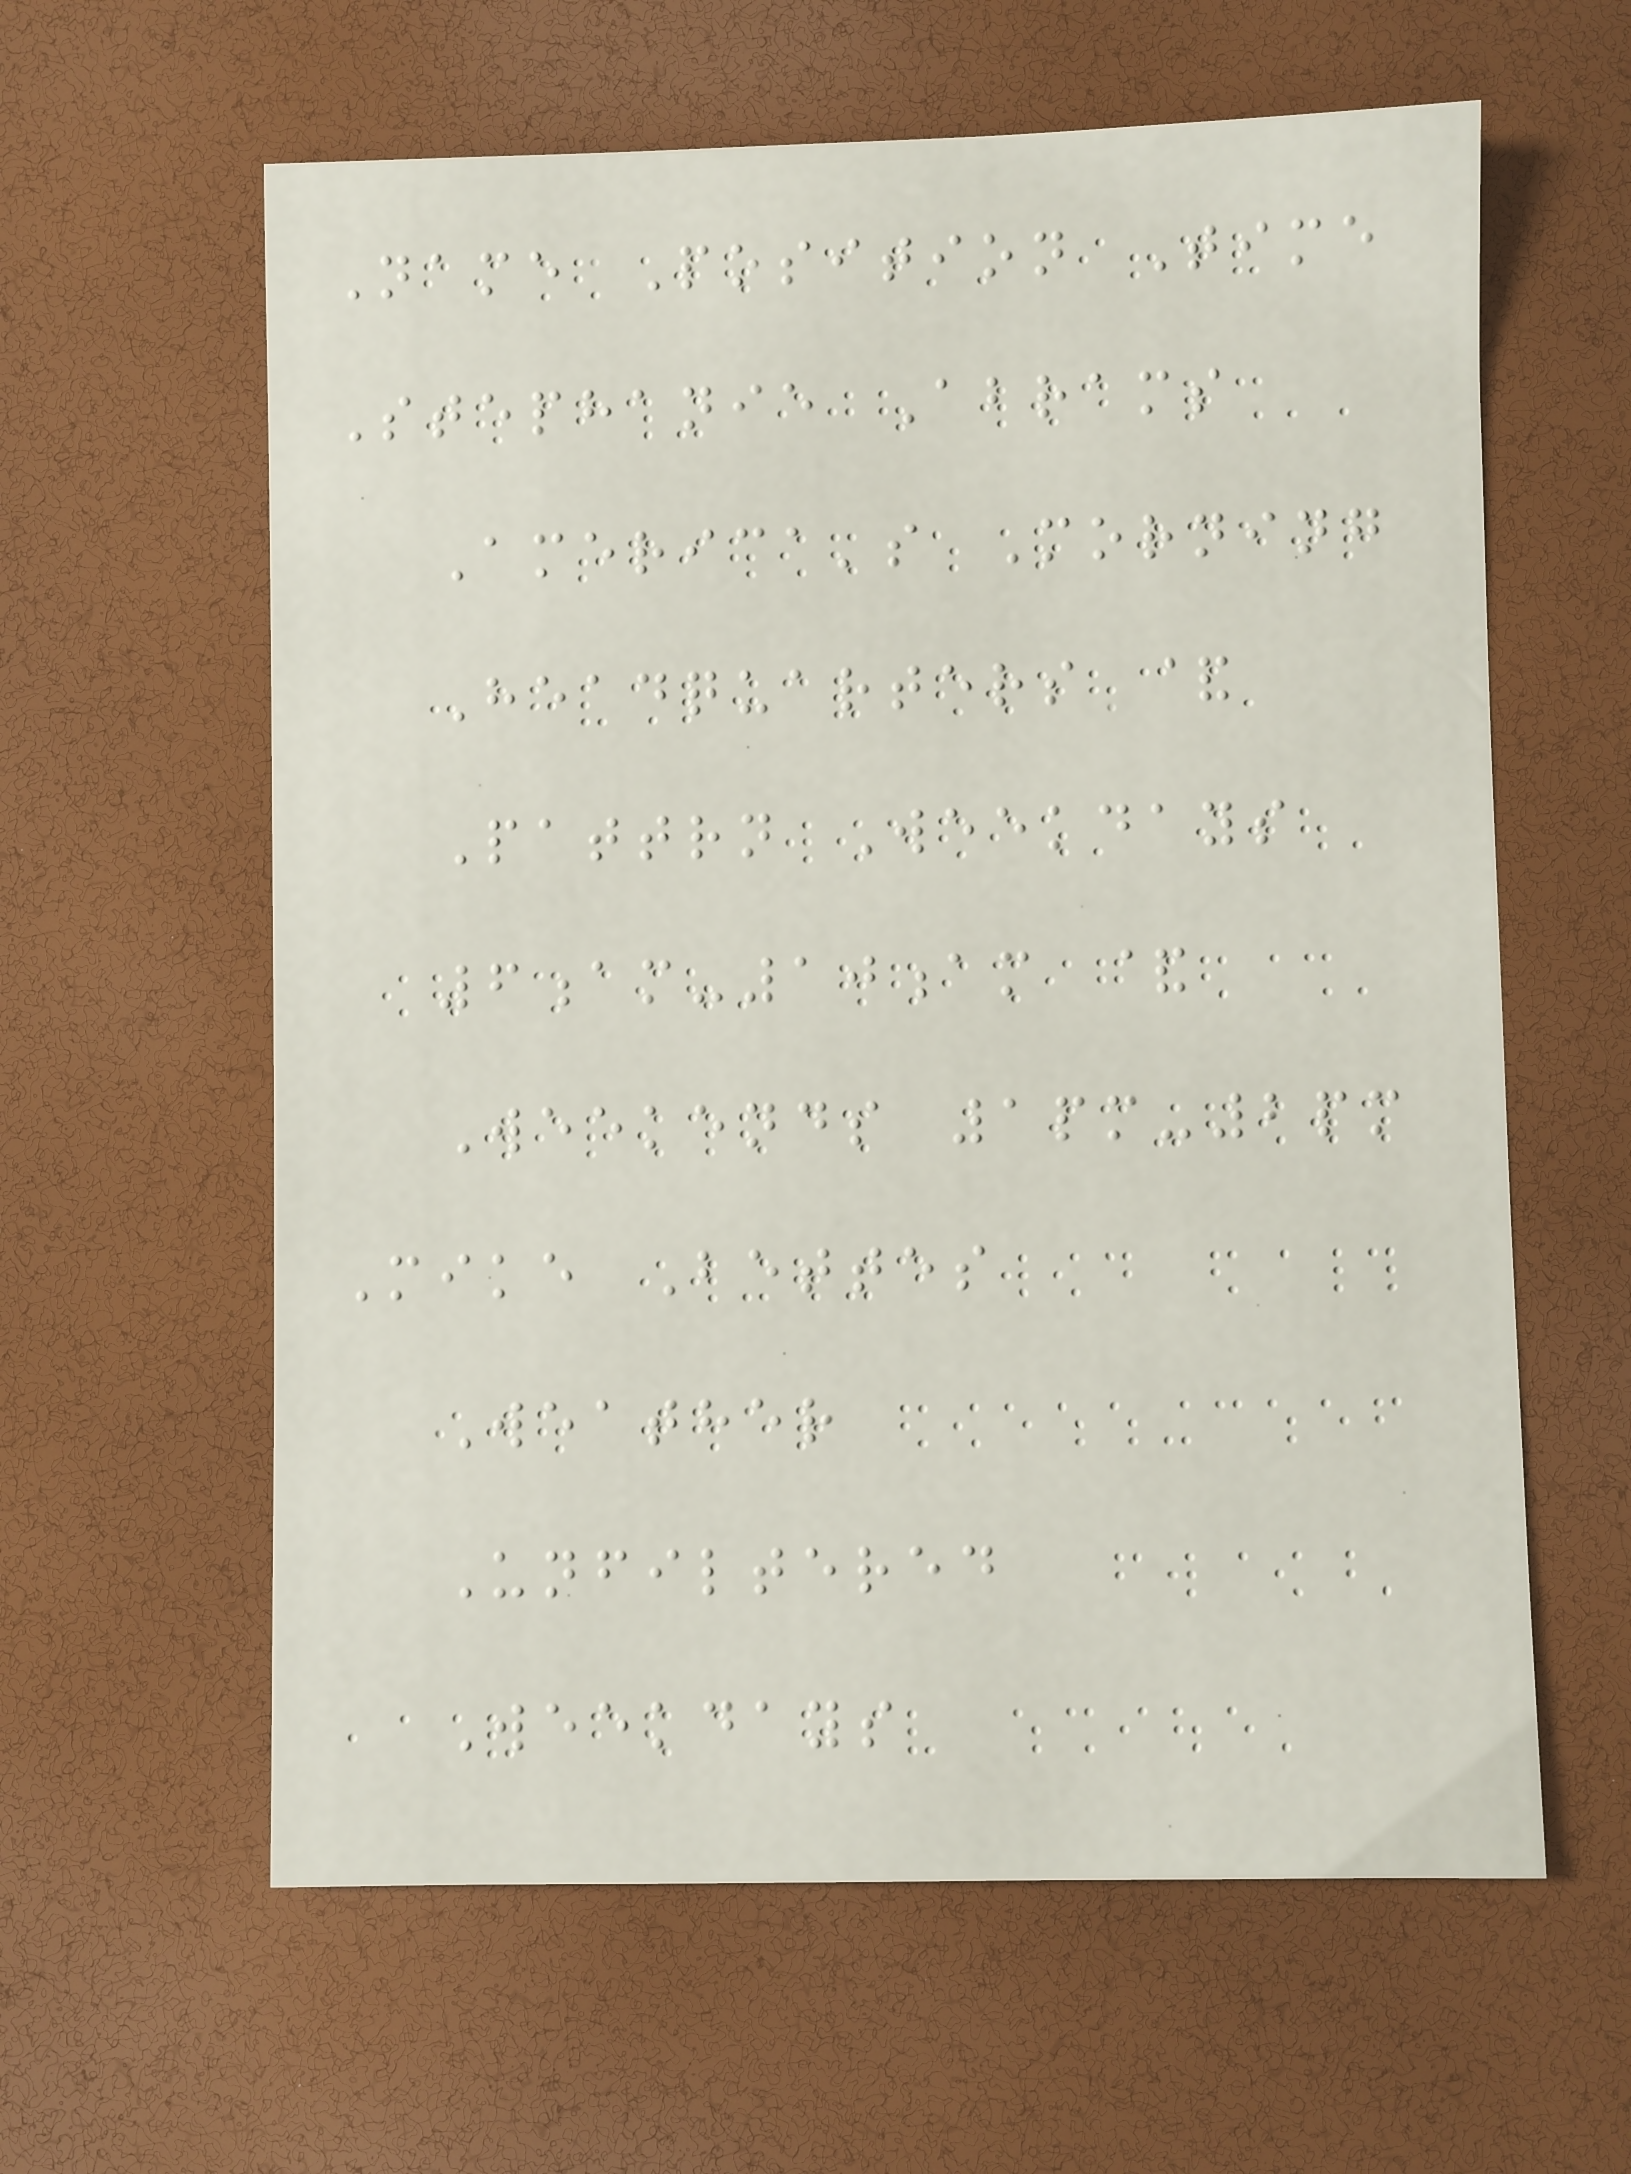Name Position Time
Stephanie Abrams
America's Morning
Headquarters &
Pattrn Weekdays
6am-10am &
Weekends 1pm-2pm
Mike Bettes
Weather
Unfiltered
Weekdays
